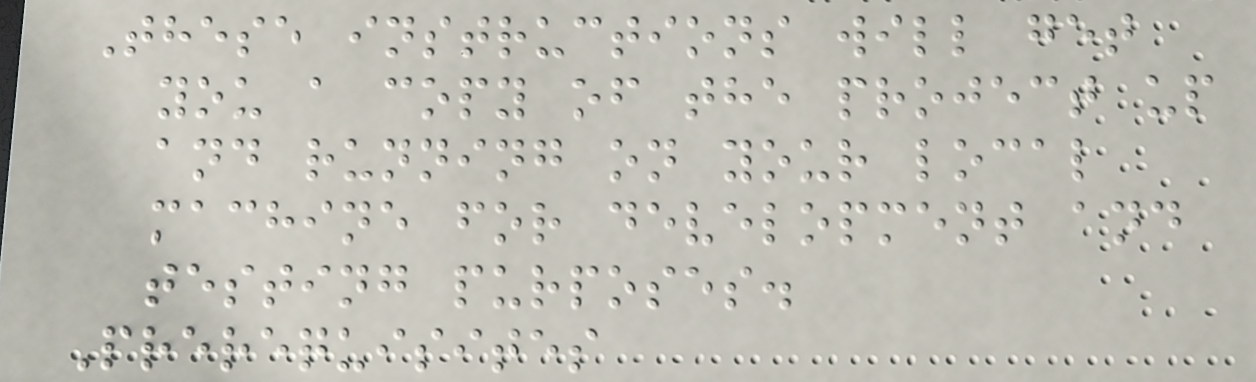These instructions will get
you a copy of the project up
and running on your local
machine for development and
testing purposes.
Prerequisites
